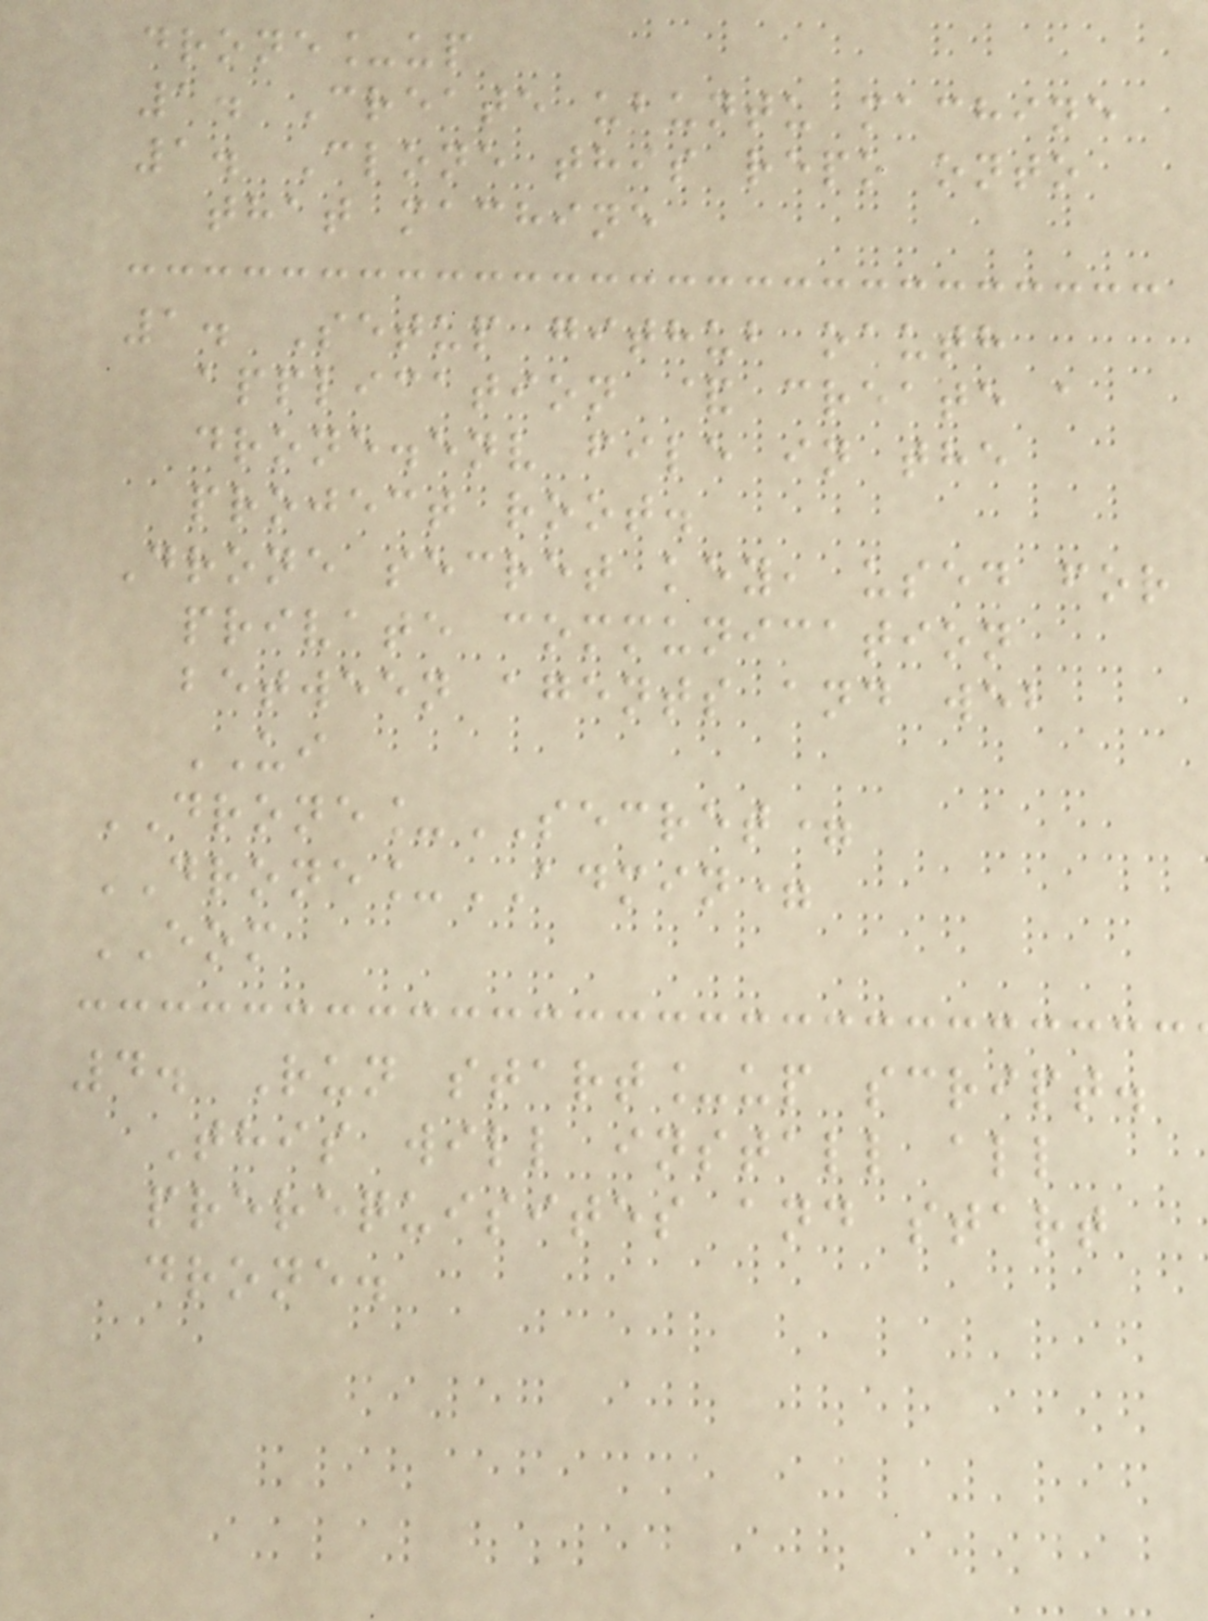drone_up
1. Create ubuntu machine
1. Clone this repo onto
that machine
1. Setup github oauth
application & create a
drone.env file in the
project root.
Drone secret key, used for
private communication
between agents and web
UI
DRONE_SECRET=
DRONE_ADMIN=
EOM
4. Run start_up script.
This will install all
prerequisites and start
drone.
